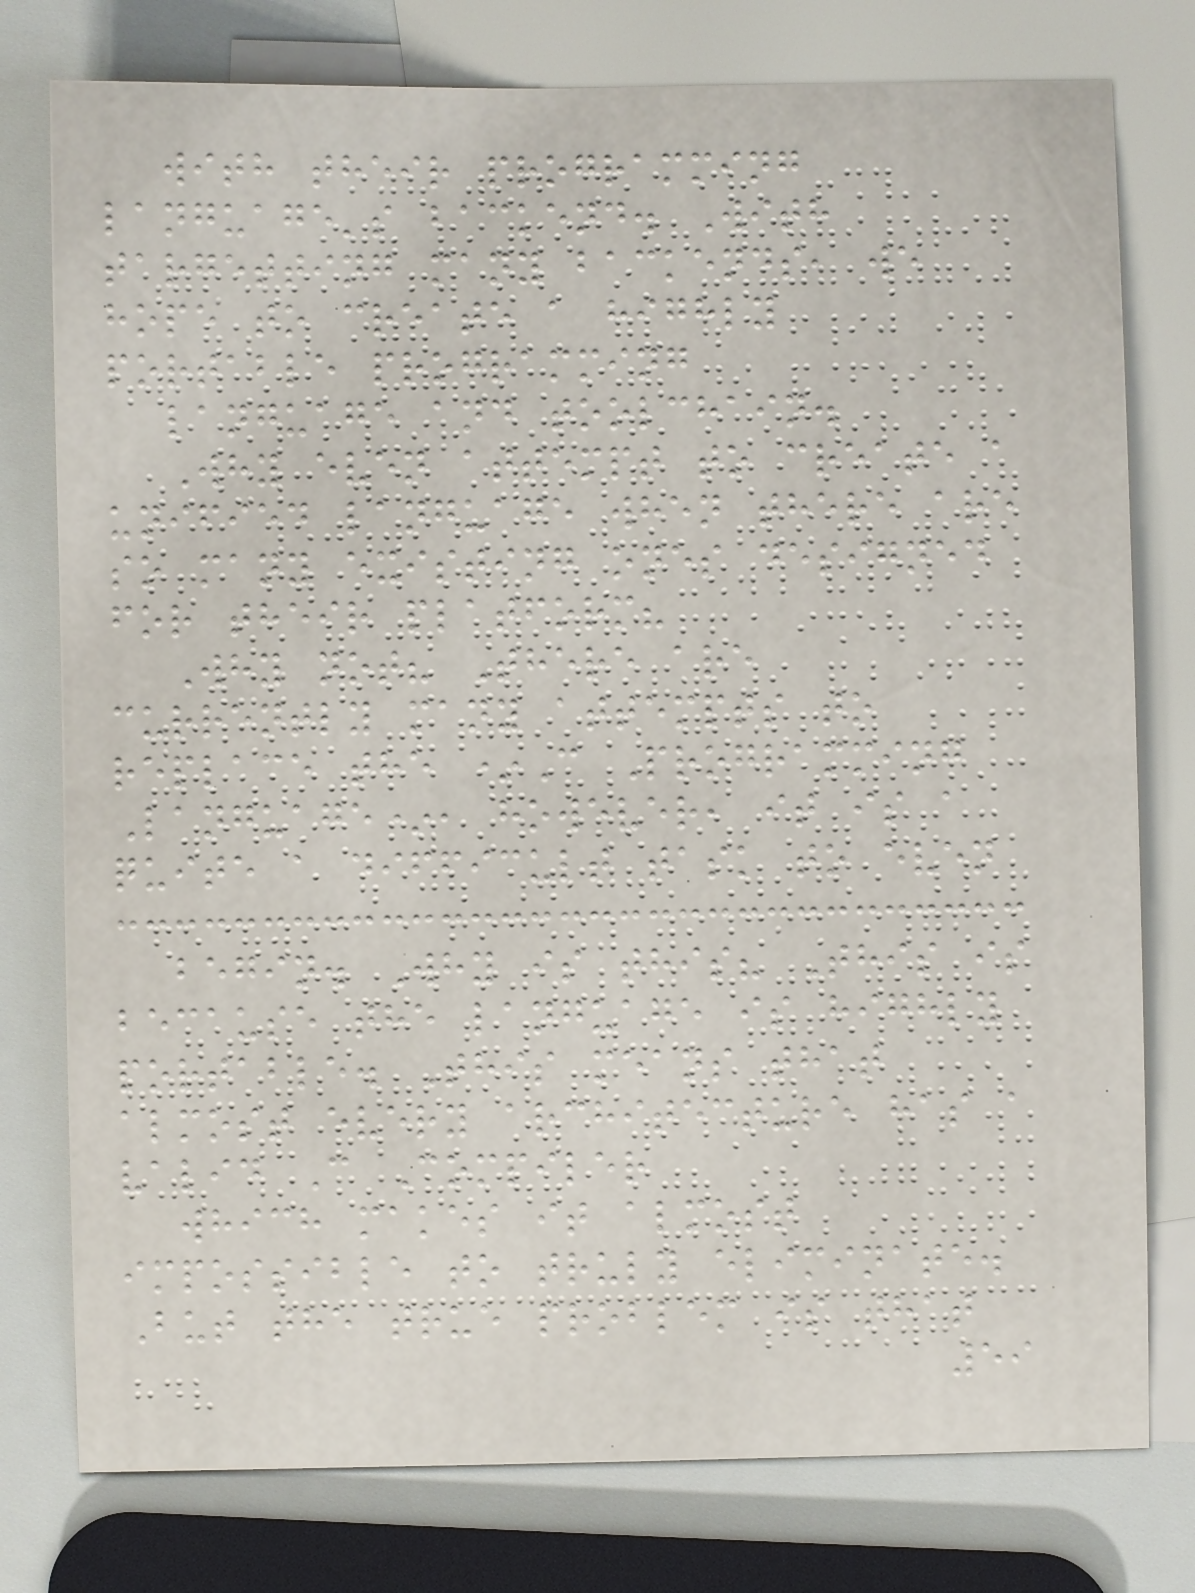with their programming
language's backend. With
targetting many backends, we
hope to create a highly
portable programming
language and toolchain.
Why even attempt to create a
unified language when there are
so many existing ones designed
for their platform?
Why not? There are
currently many attempts to
replace the *C Programming
Language*, however, it is a
quite a difficult task to even
begin. Why is this? This is
because the language is highly
portable. This means that
almost every architecture has a
valid C Compiler
which makes it almost
impossible to truly eliminate.
But the true problem is that
59
